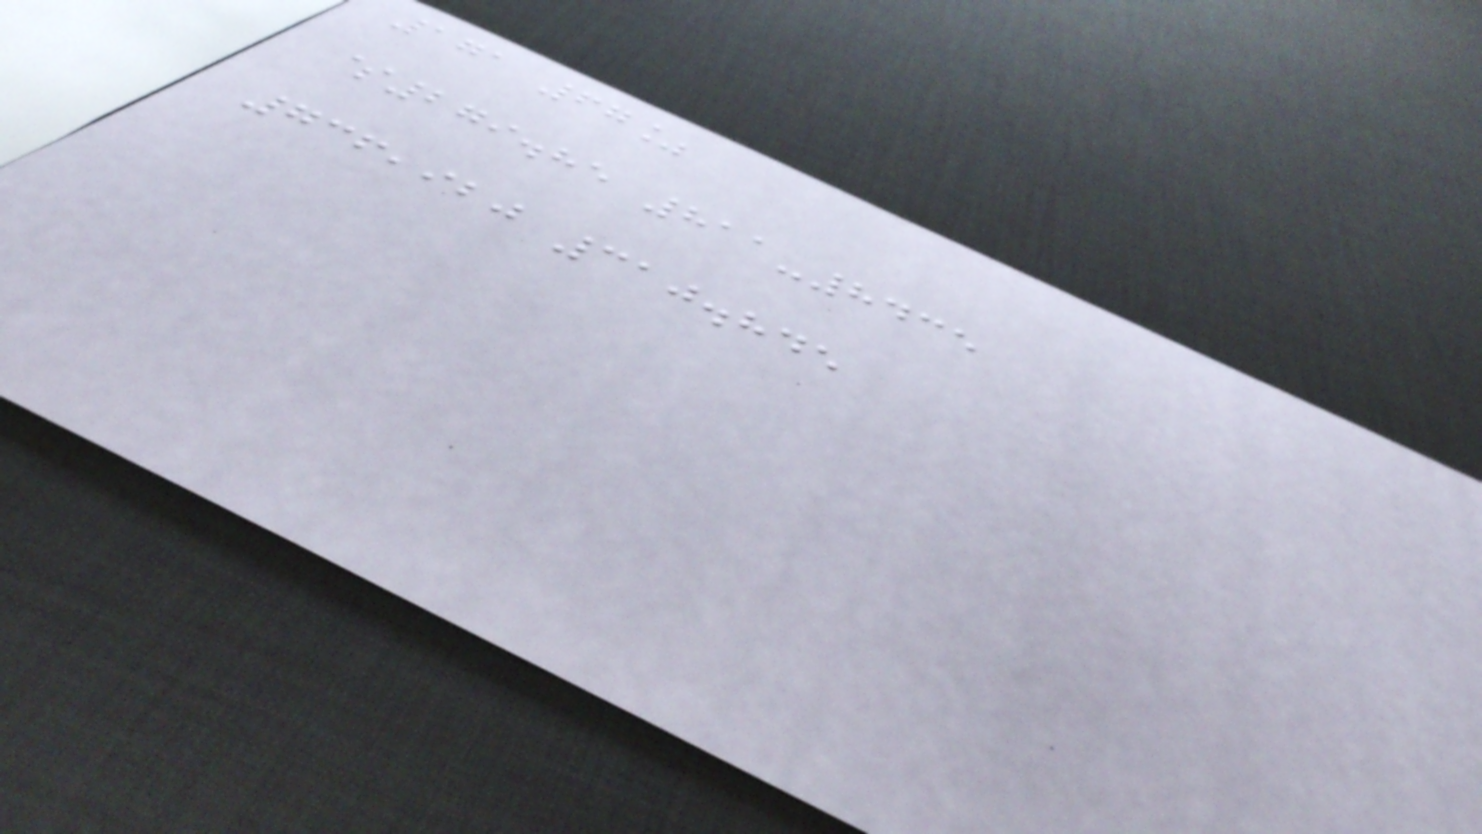171 67%
$279.85 811-8435
736,920 310.845
